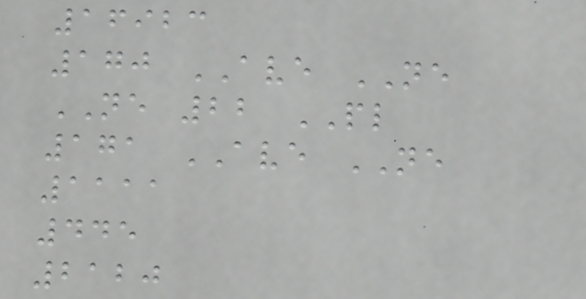16923
170 AVE NE
NE 22 PL
171 AVE NE
1111
445
2120
